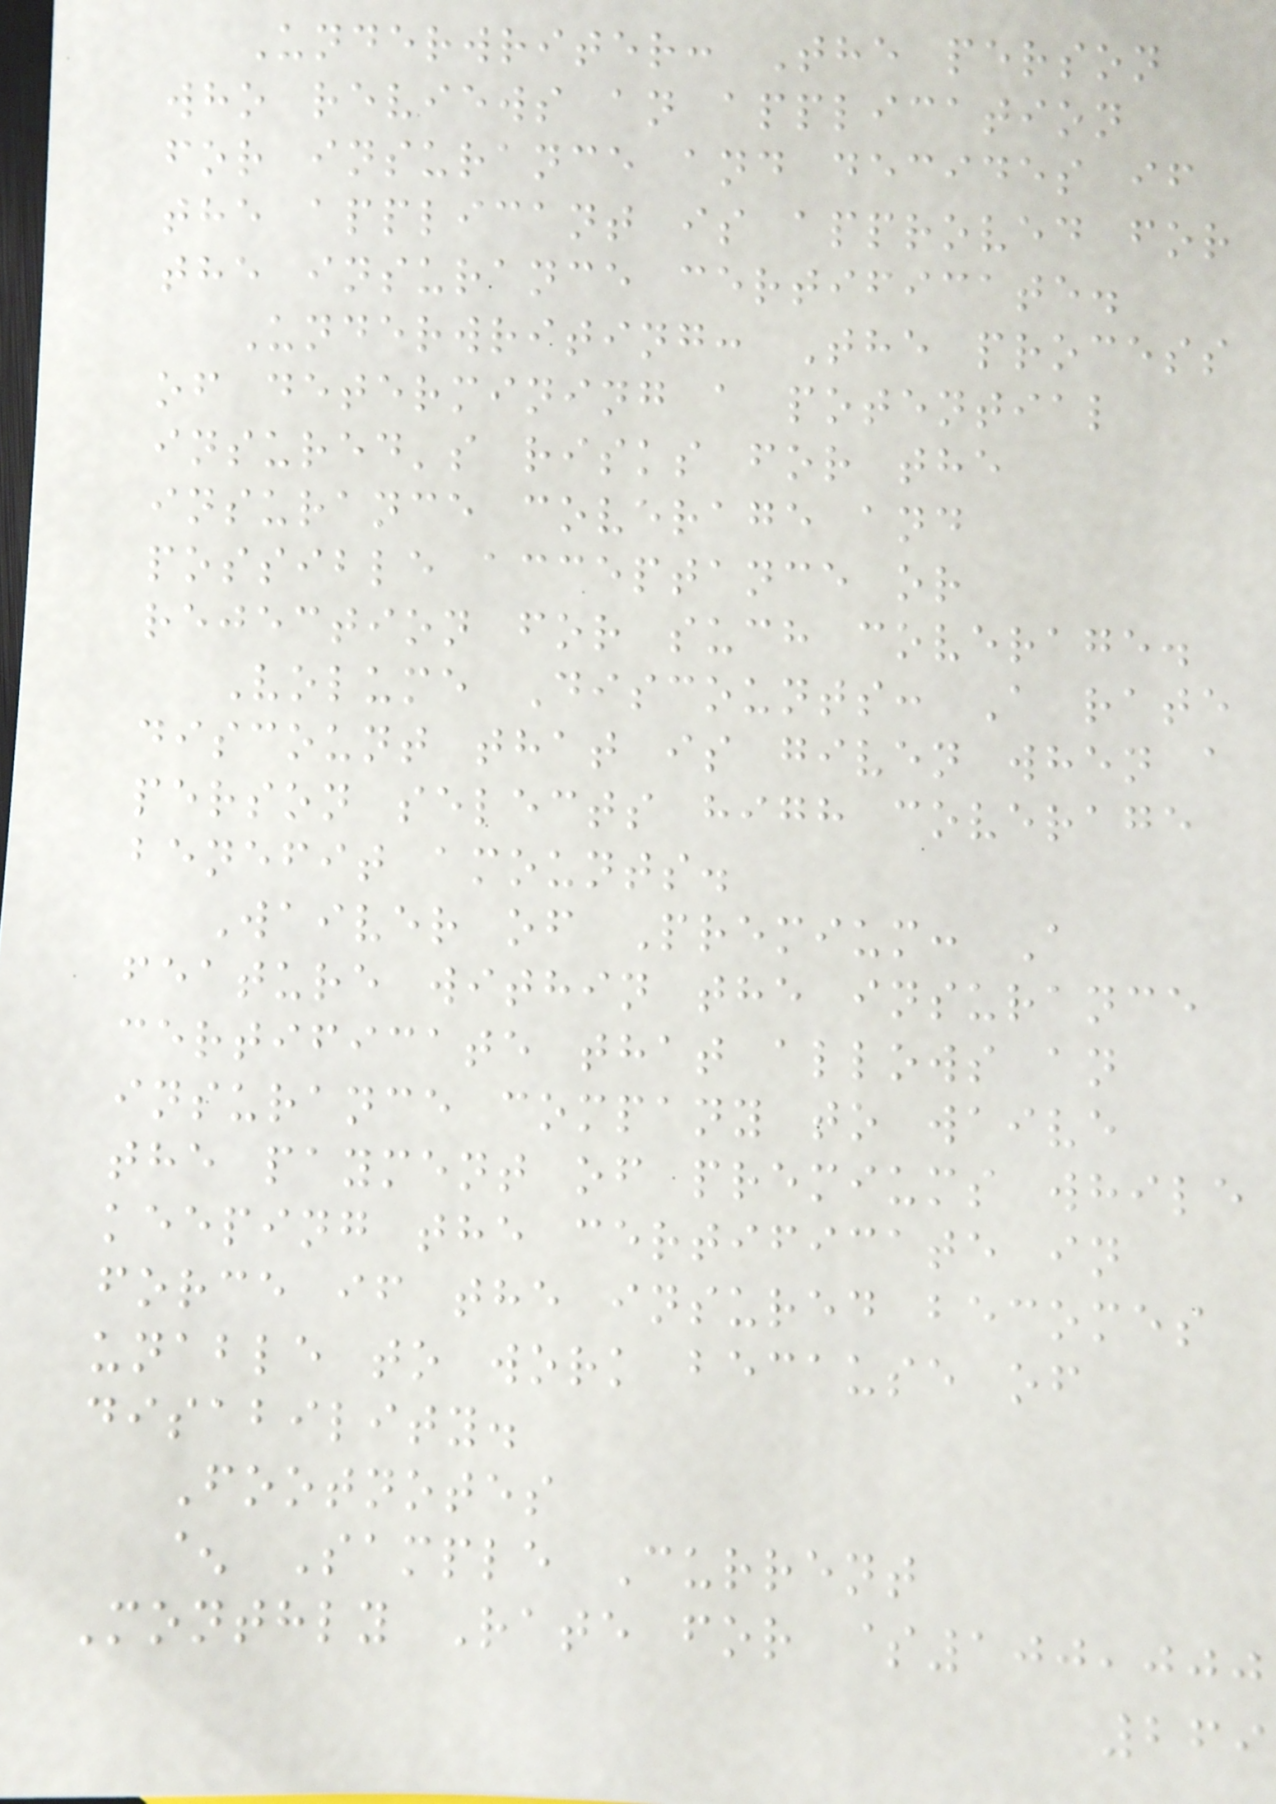Underwriter: The person
who reviews an application
for insurance and decides if
the applicant is approved for
the insurance certificate.
Underwriting: The process
of determining a potential
insured's risks for the
insurance coverage and
possible acceptance or
rejection for such coverage.
Volume Discounts: A rate
discount that is given when a
person selects high coverage
benefit amounts.
Waiver of Premium: A
feature within the insurance
certificate that allows an
insurance company to waive
the payment of premiums while
keeping the certificate in
force if the insured becomes
unable to work because of
disability.
Footnotes
^ Sample Current
Monthly Rate for $100,000
269
